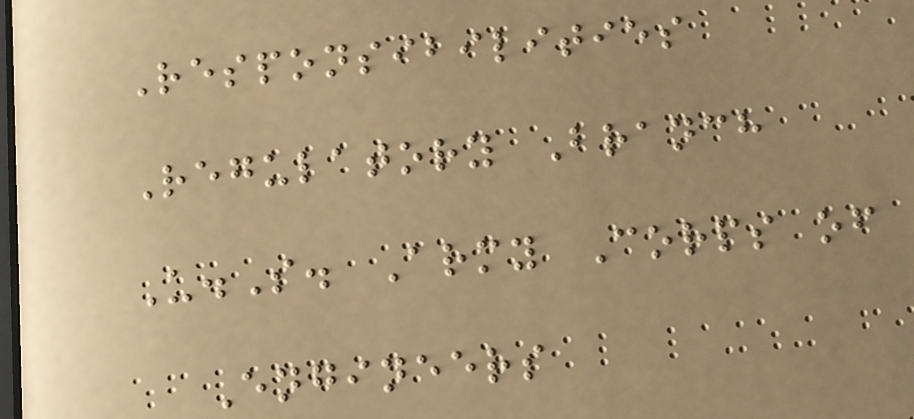Responsibilities
Regulatory Branch
U.S. Army Corps of
Engineers
